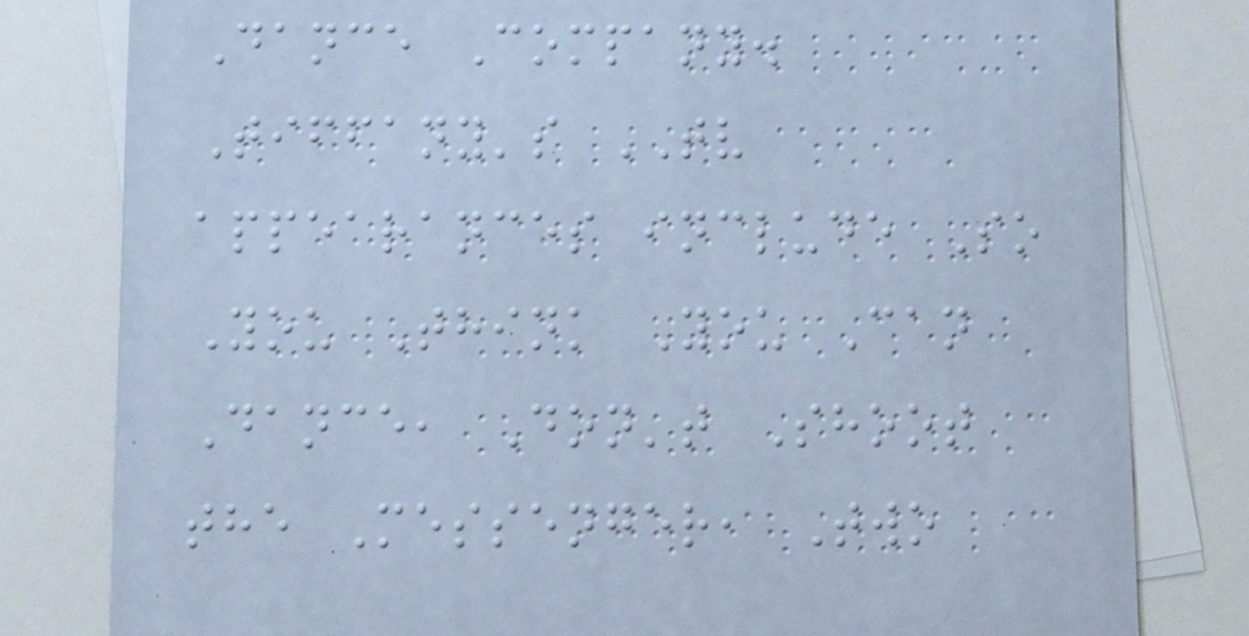Dance Company.
Tiffany's TV
appearances include So
You Think You Can
Dance, Don't Shoot
the Messenger, Two
